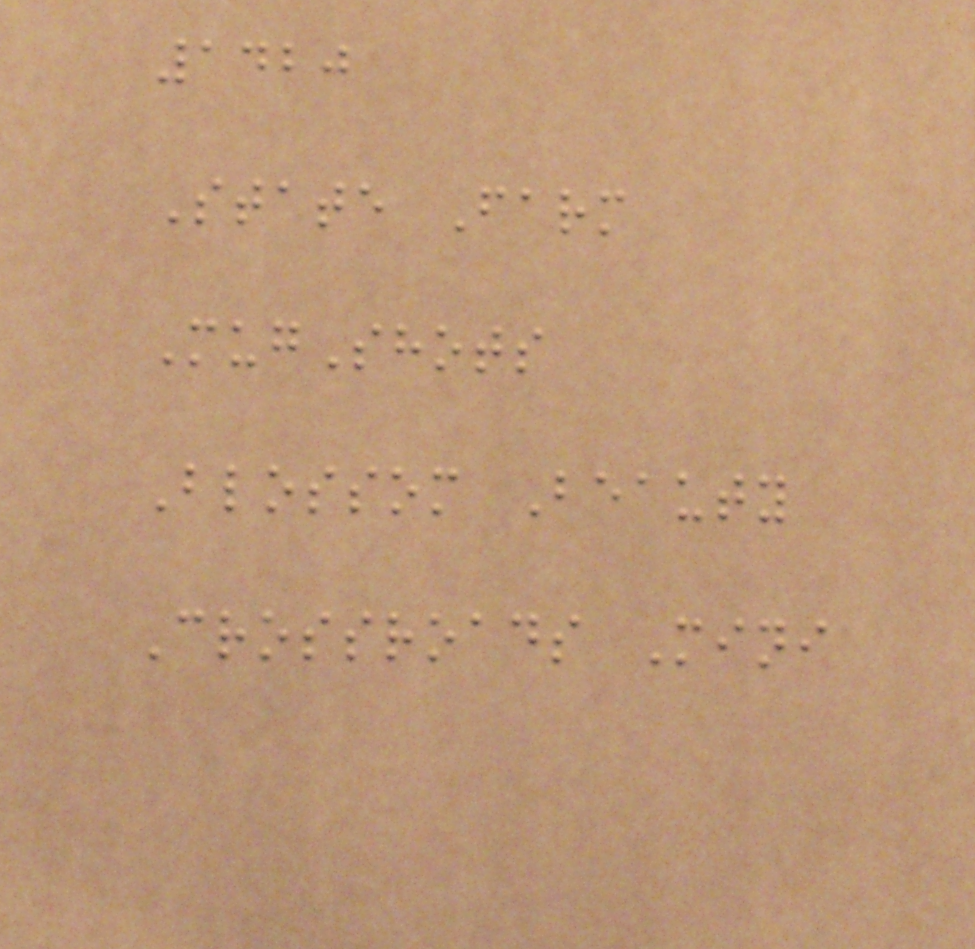1420
State Farm
MugShots
Blossom Beauty
Crossroads Mini
